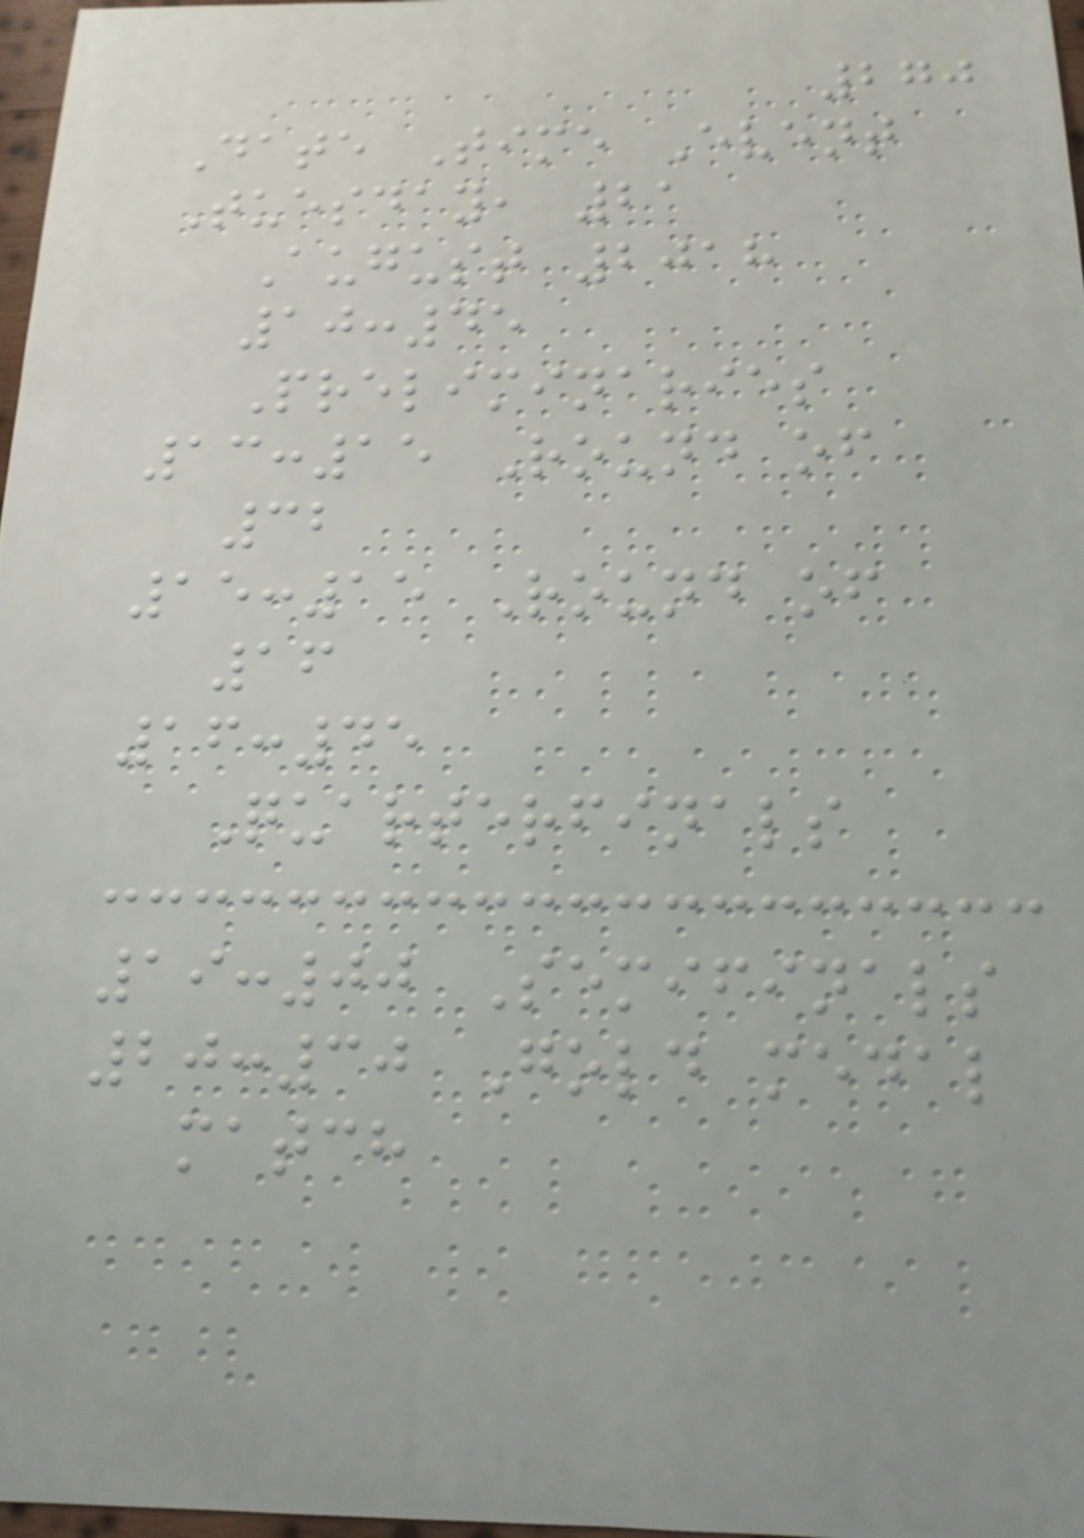270
Date Time Event
Tuesday, 21
August 2018
10:45
Preliminaries
13:15 Round of
32
15:15 Round of
16
16:45
Quarterfinals
19:00 Semifinals
20:30 Gold medal
match
